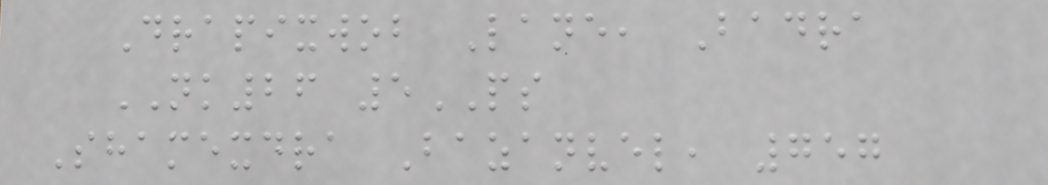Drapixwob Lane, Badra
NK26 5PS
Shamexdra Bazanvel, 757
